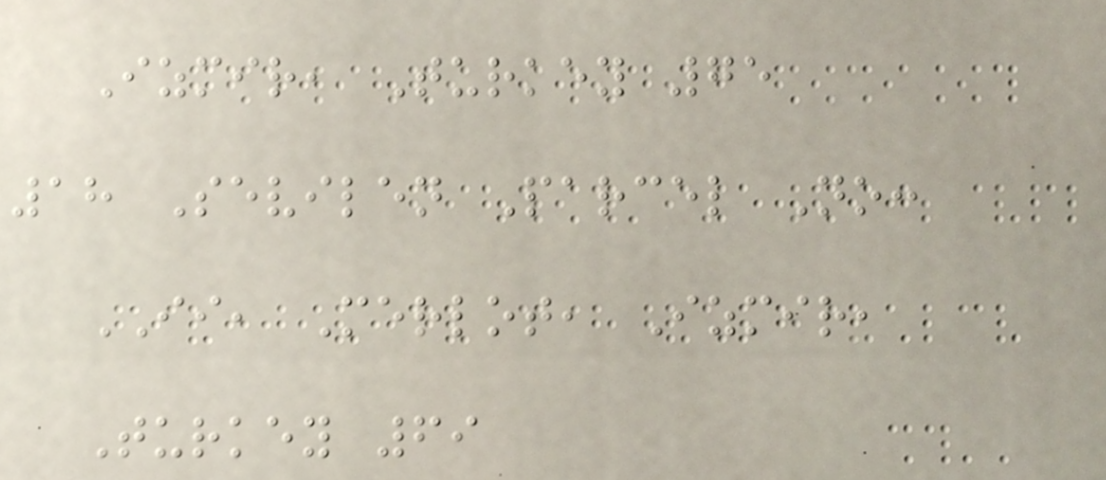Izmir, Turkey 75
18 Sevilen Parcel No:
II, Merlot, Izmir,
Turkey 69
